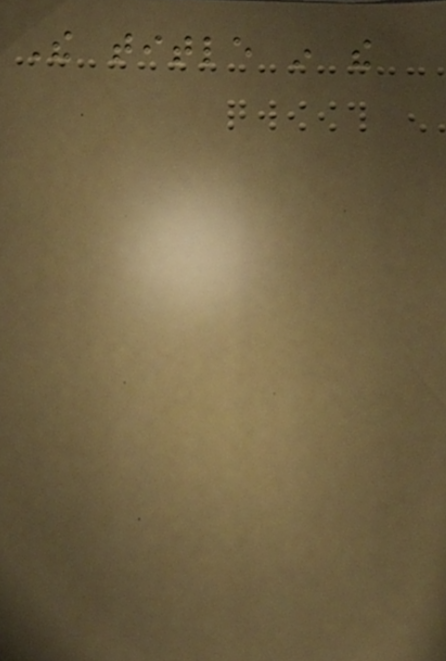The title in the
